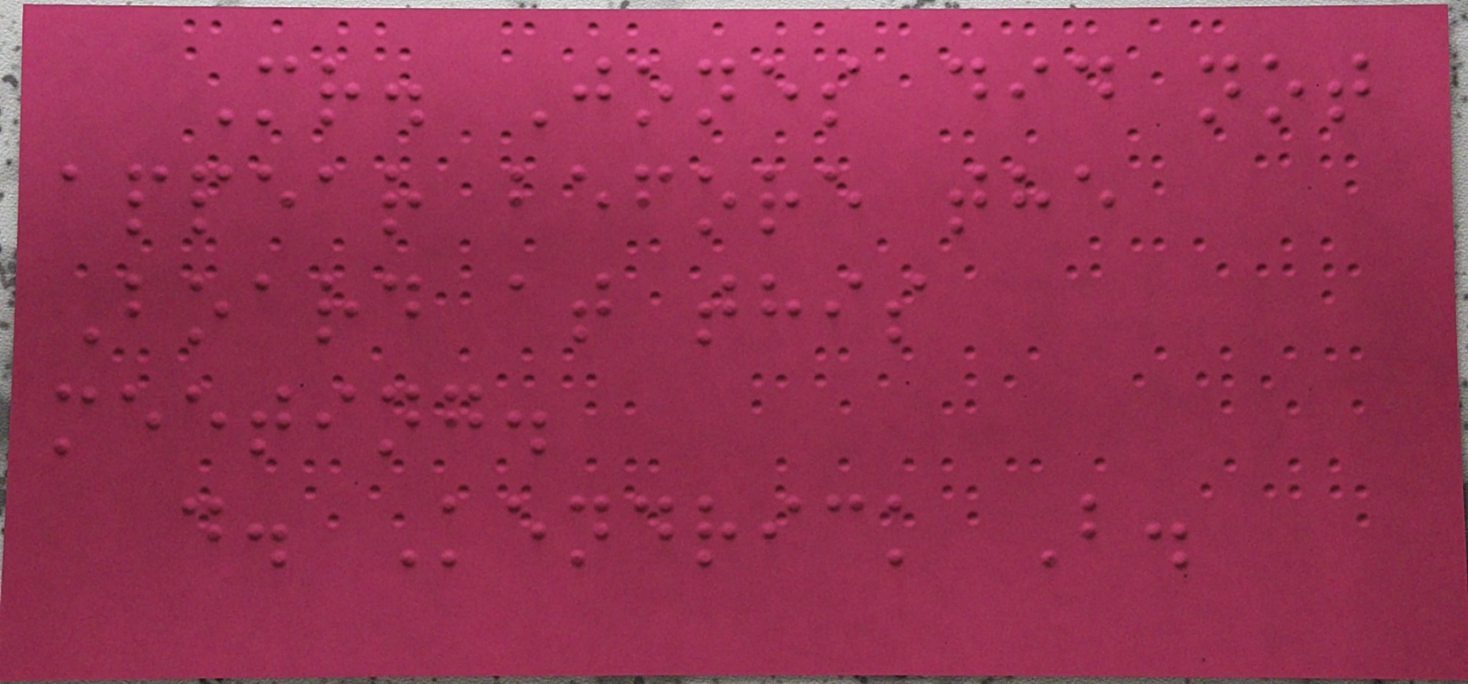Mr. Jones did not
appear before the
Board at this
meeting.
d. Kendrick B.
